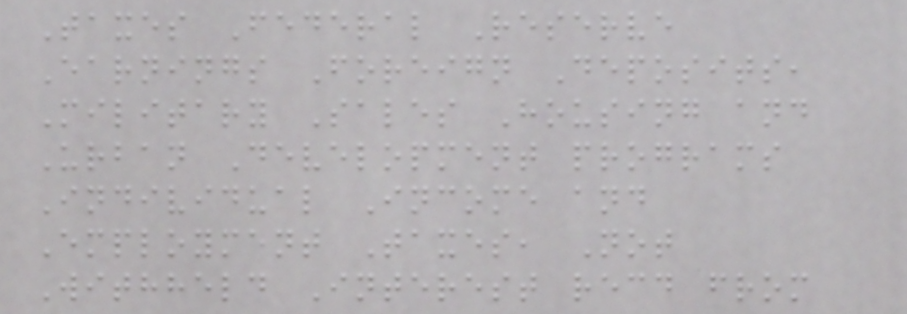Taxes Federal Reserve
Earnings Foreign Deposits,
Military Sales Housing and
Urban Development programs
Individual Income and
Employment Taxes, Not
Withheld Interest recd from
